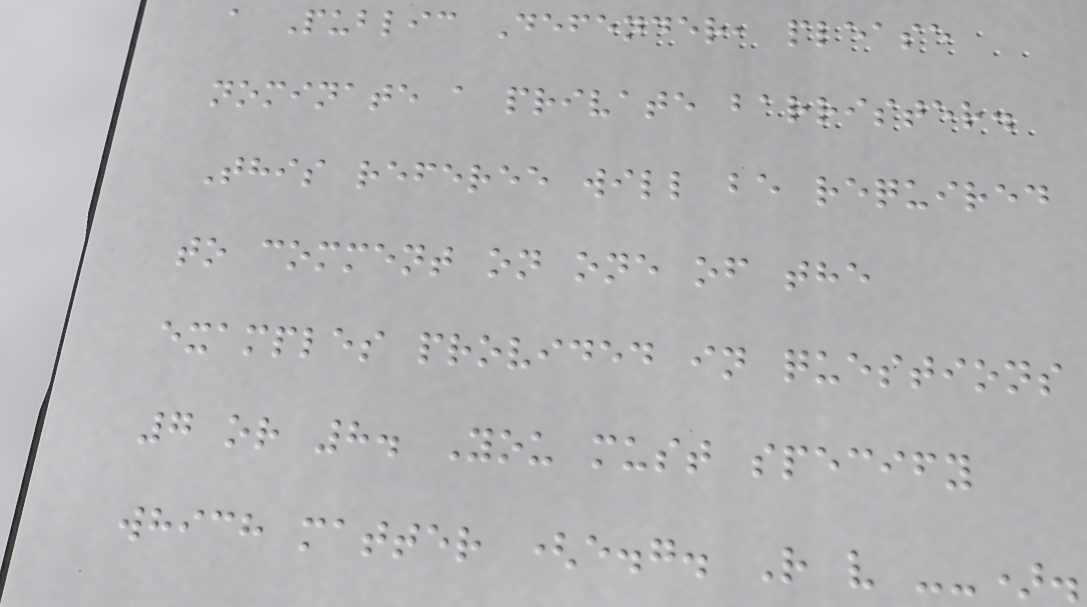a Public Defender, please
nominate a private barrister.
This referee will be required
to comment on one of the
examples provided in questions
7 or 8. You must specify
which matter (e.g. R v --).
